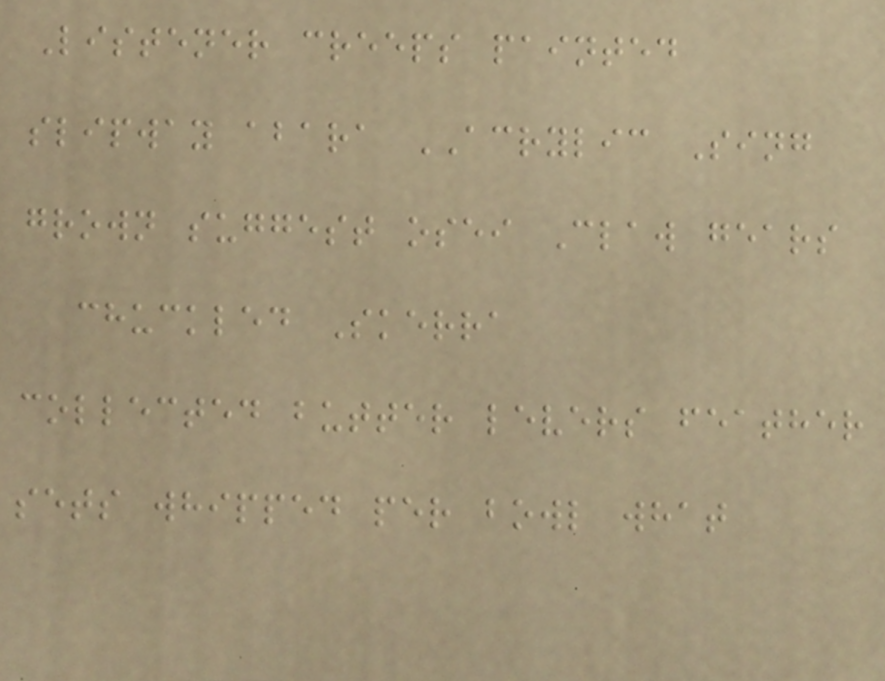Listener creeps painted
slipway abara ACRYLIC Sing
grown suggest osei Claw gears
chuckled Skerra
collected butter levers feather
sets whipped per bowl what
